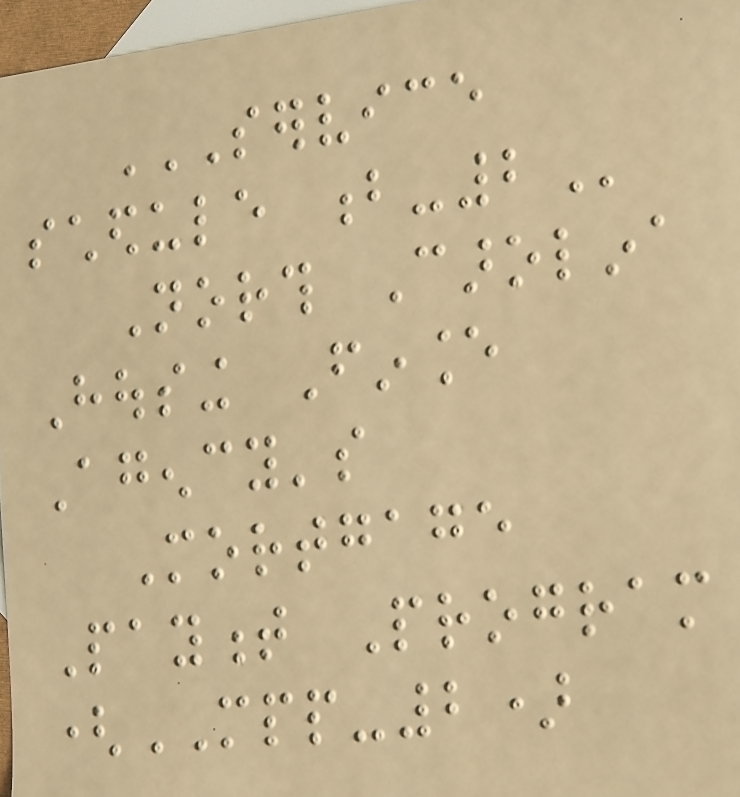SERVICE
SCHEDULE B-2
North Carolina
Housing Finance
Agency's
Mortgage
Payment Program
(MPP-2)
